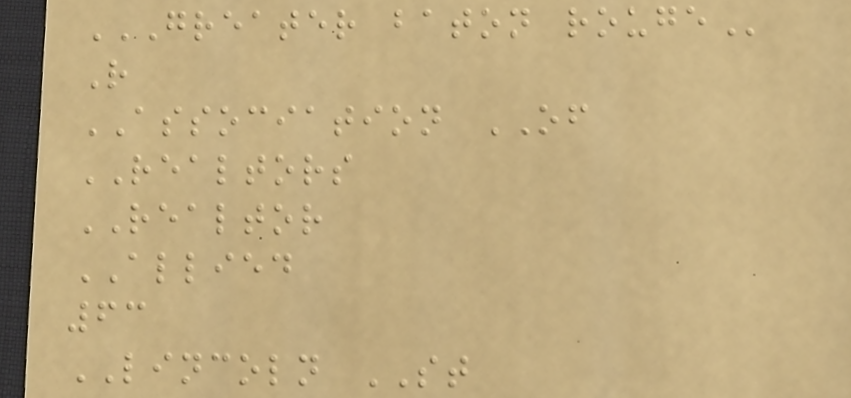GREATER BATON ROUGE
R
ASSOCIATION OF
REALTORS
REALTOR
ALLIED
63
LINCOLN ST
